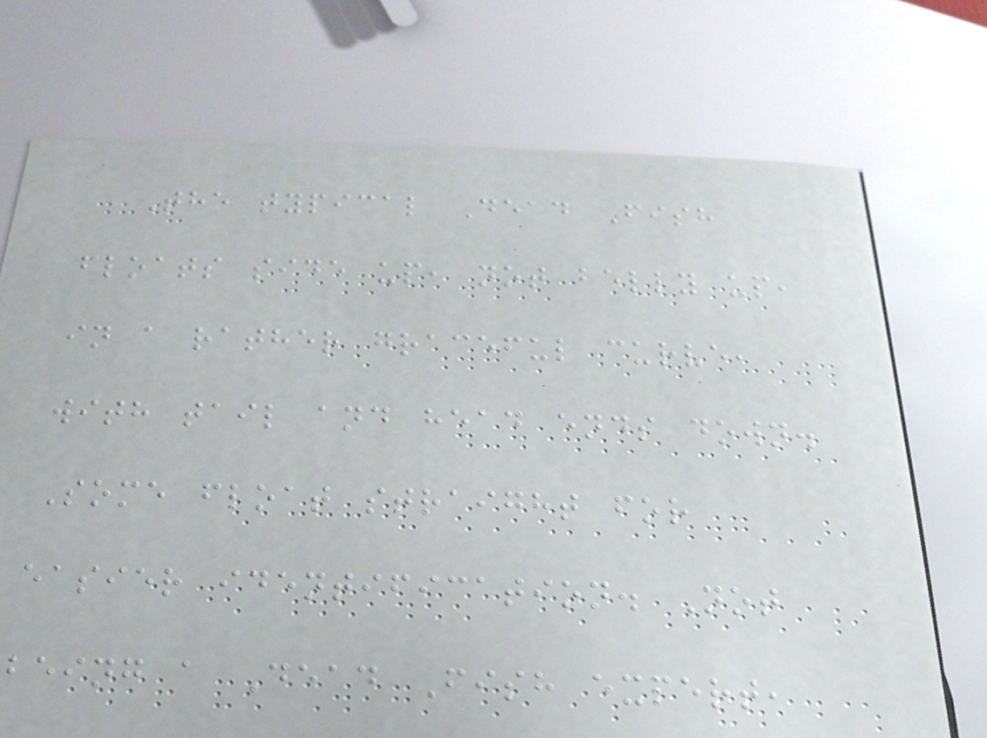The typical Dead Fish
floats side up, not belly up,
in a rather graceful curve,
with tail and head ends down.
Some float straight for
easier identification. Not
being a Dead Fish expert,
